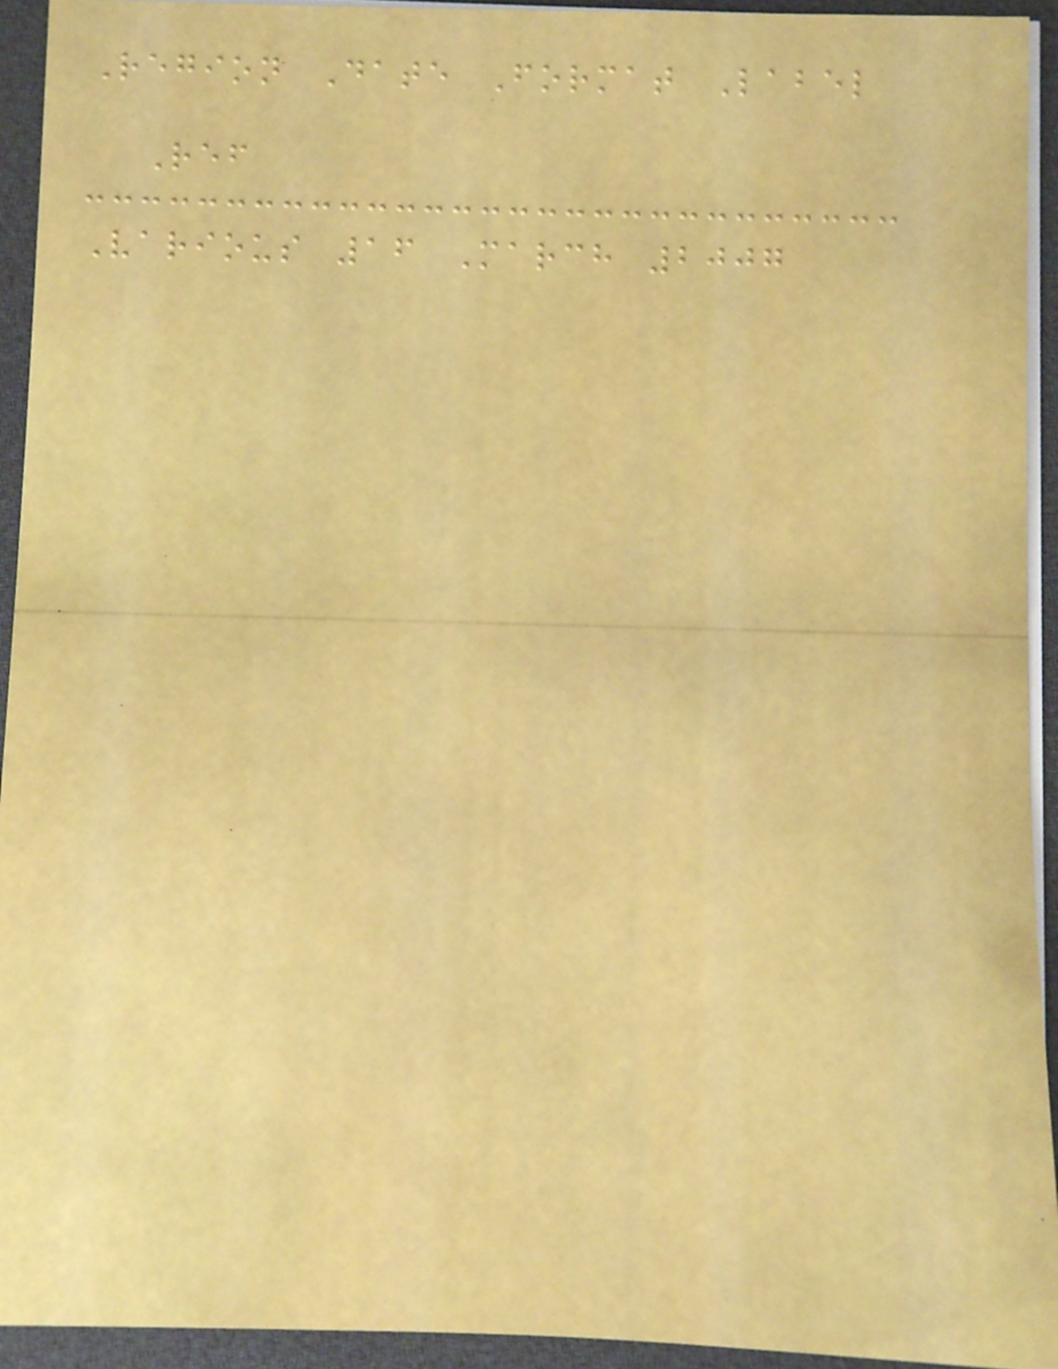Region Date Format Label
Ref
Various 16 March 2007
